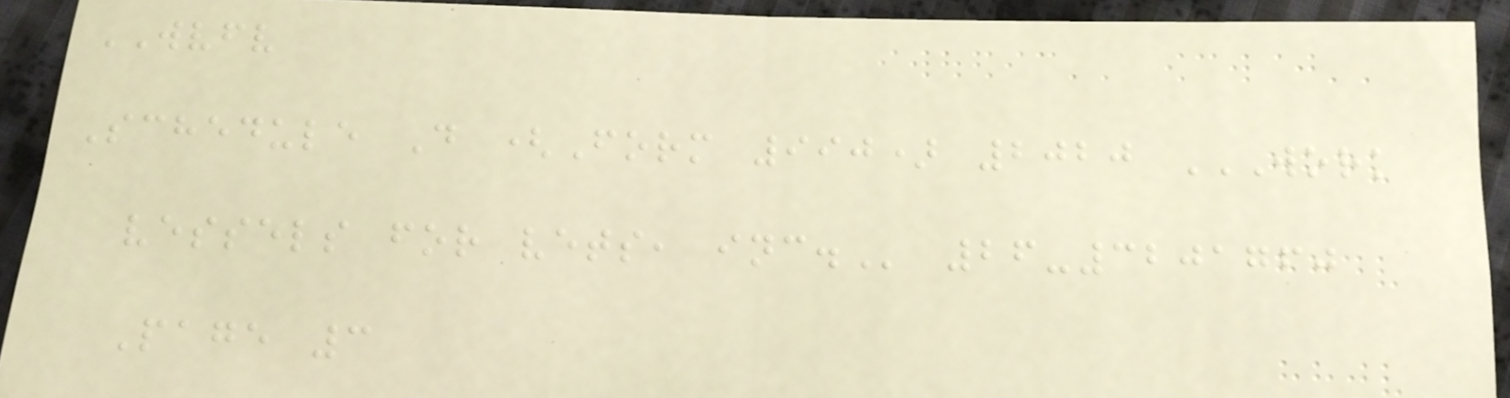WVFV
Schedule D (Form 990) 2020 WORK
VESSELS FOR VETS, INC. 26-3201760
Page 3
